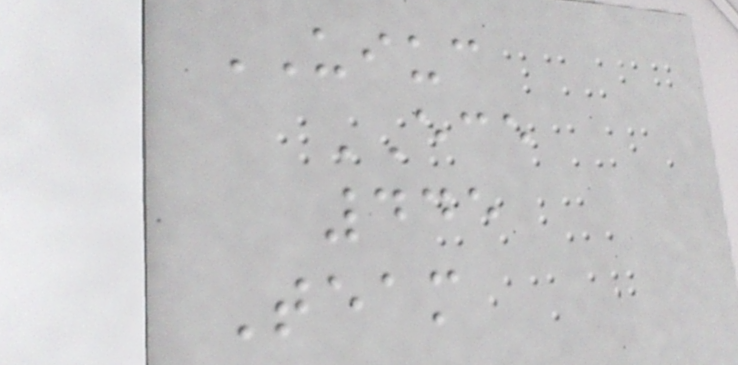UIUC
ECE
445
Team
